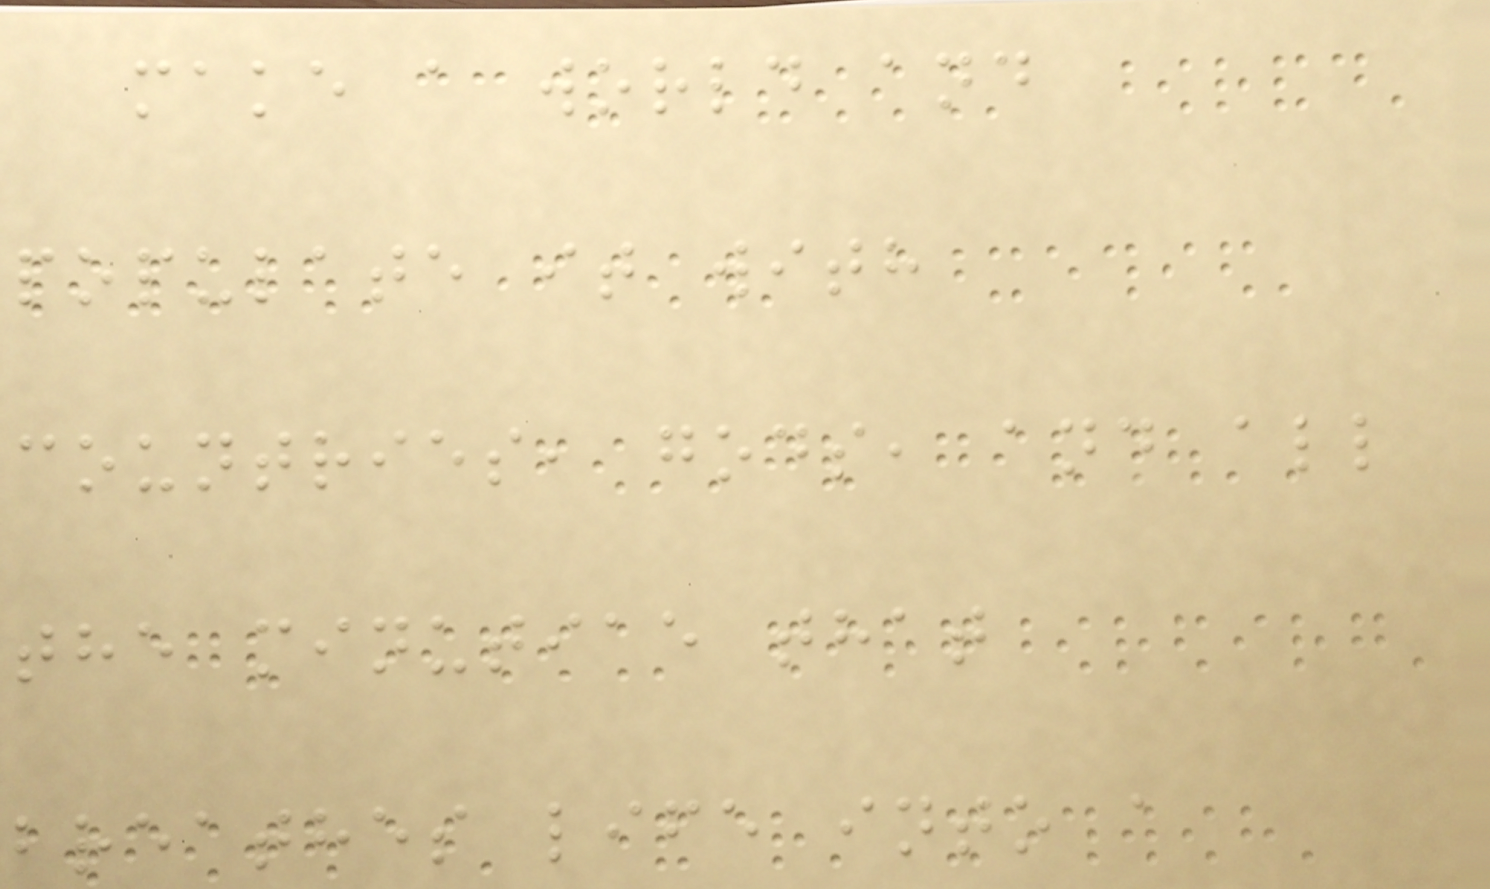make a world and
populate it with
countries, gods, and all
the minutiae that
breathes life into a
